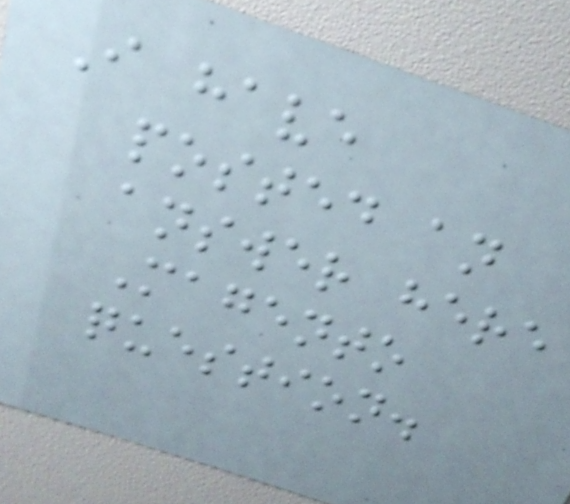I have
posted an
answer here
Magento
question.
